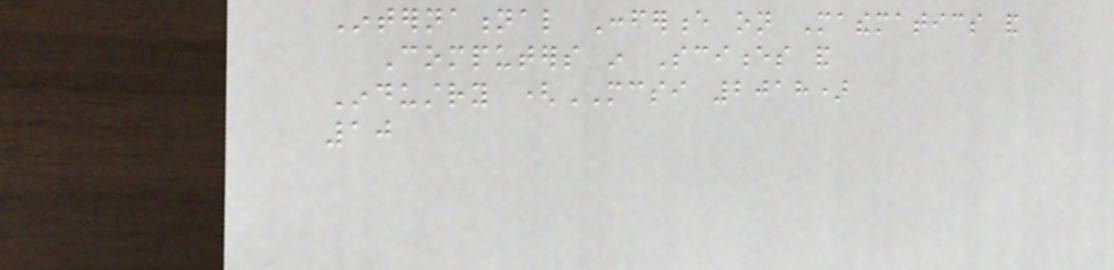International Conference on Mathematics and
Computers in Sciences and
Industry (MCSI 2018)
10
